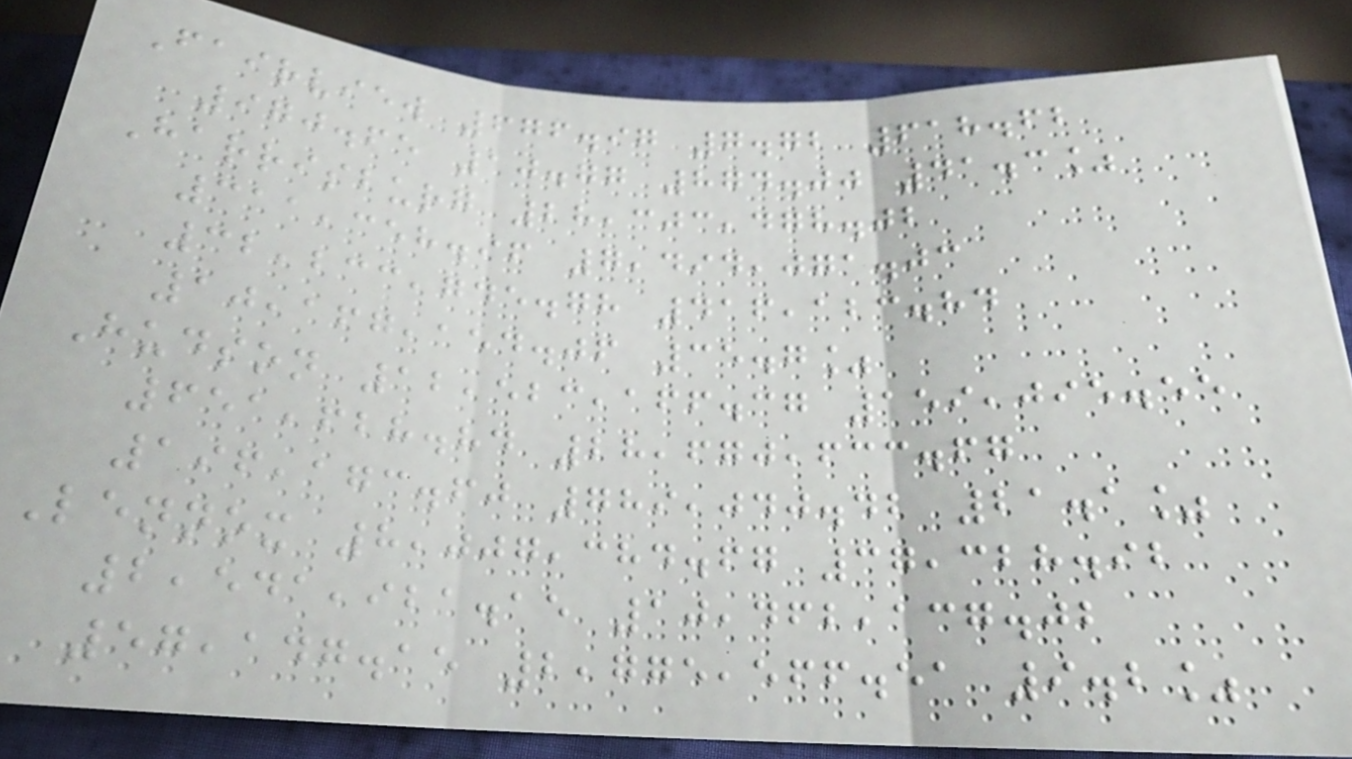Fairview 676.97 7.72 618.62
970.65 10.77 874.00 41.3%
Harrisburg 28,303,478.02
311,358.96 7,494,071.03
32,233,745.78 416,123.84
10,167,154.06 35.7%
Hudson 12,523,166.37 159,095.55
651,628.84 28,670,633.67
196,173.60 789,040.42 21.1%
Lennox 8,007,384.67 37,328.92
2,541,921.15 10,462,137.02
57,147.15 2,775,566.51 9.2%
